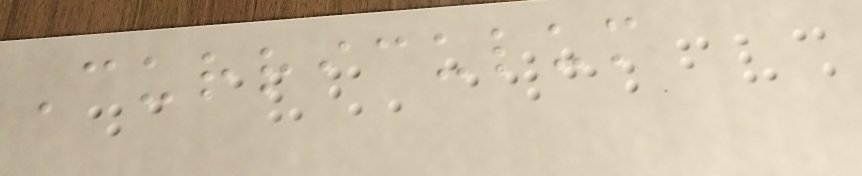Curriculum
